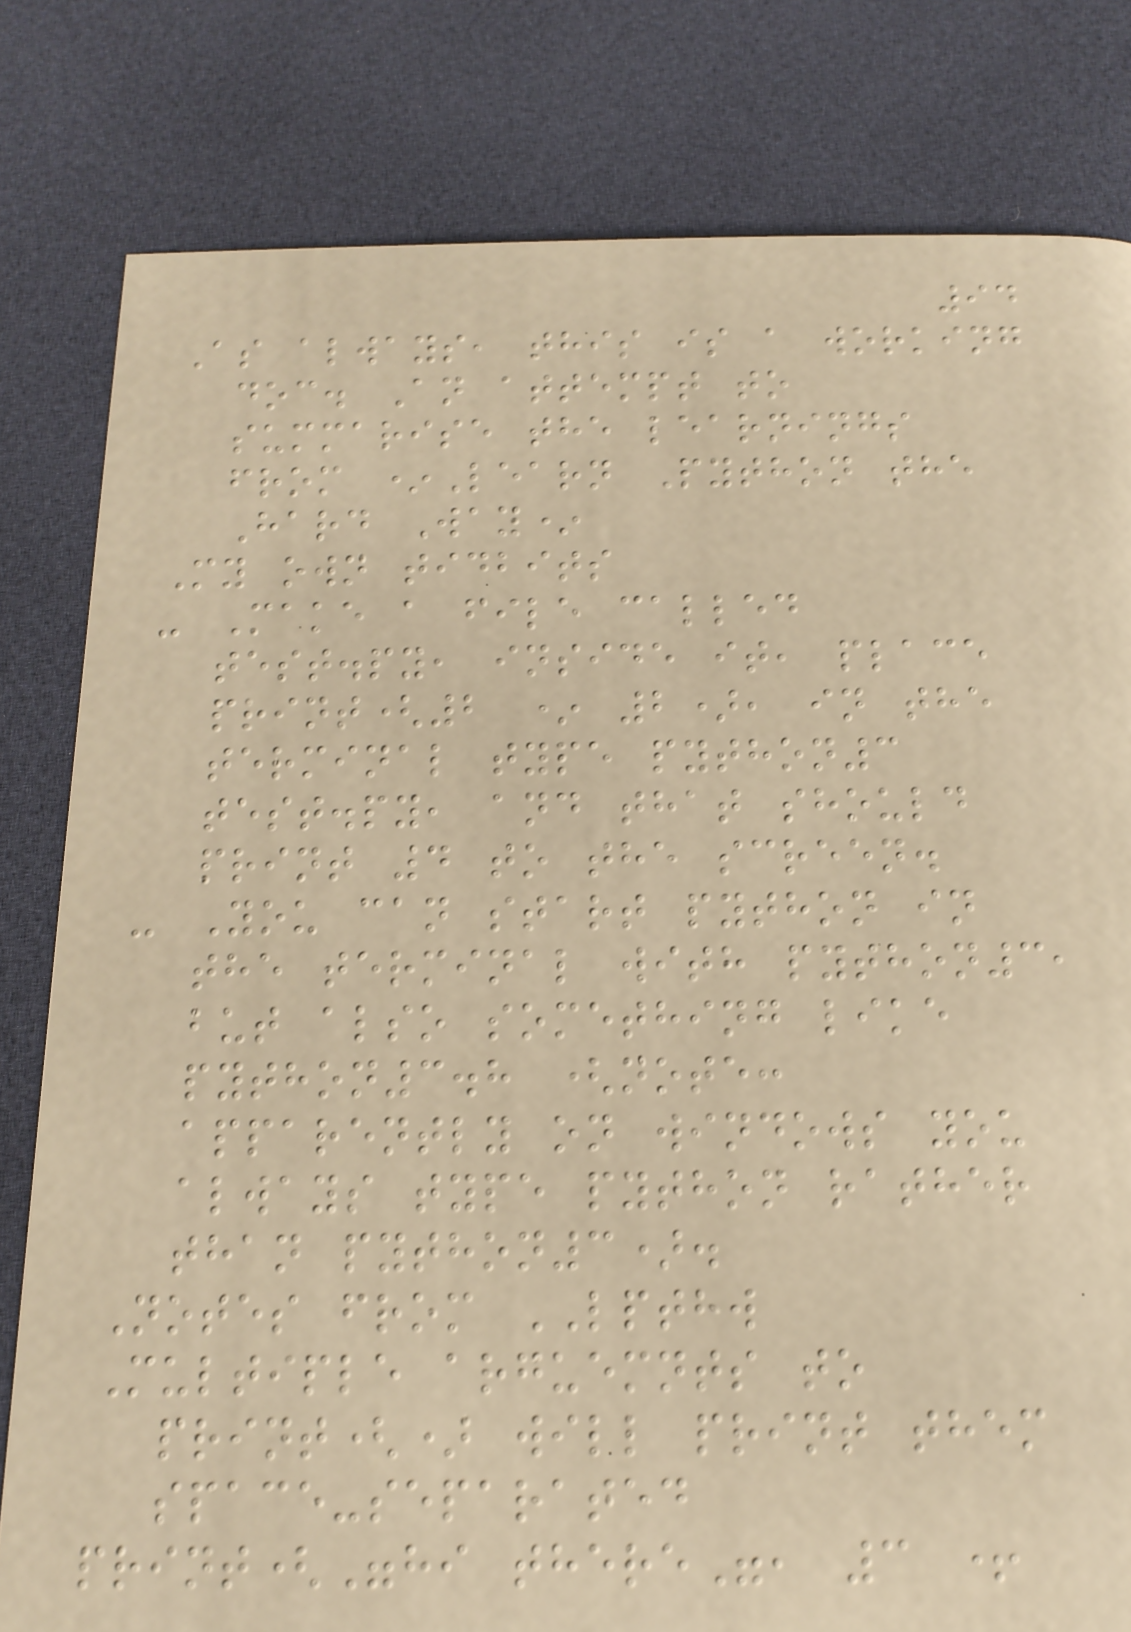94
As always, this is a working
doc. An attempt to
summarise the learnings
from *Learn Python the
Hard Way*
My own tidbits
- Make a file called
test.py, inside it, place
print(2 * 2), in the
terminal type python3
test.py, and that should
print 4 to the screen.
- You can start python in
the terminal with python3,
but also something like
python3.8 (note:
apparently on windows you
always type python rather
than python3).
Notes from LPTHW
Multiple arguemnts to
print() will print them
space-separated
print("hi there", 3 +
